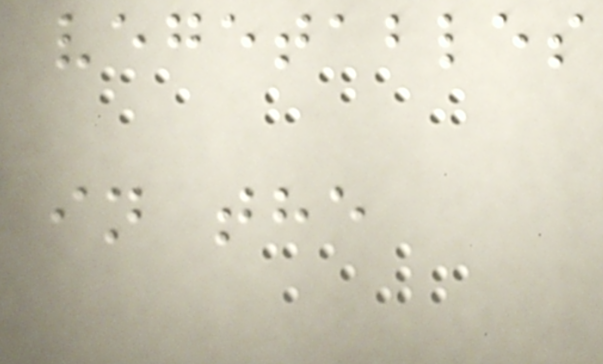vegetables
in the
